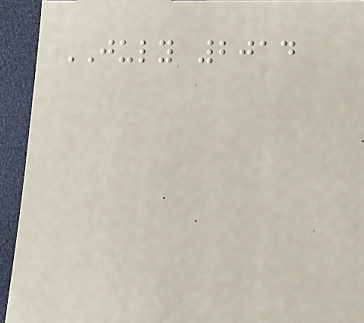JULY 2014
